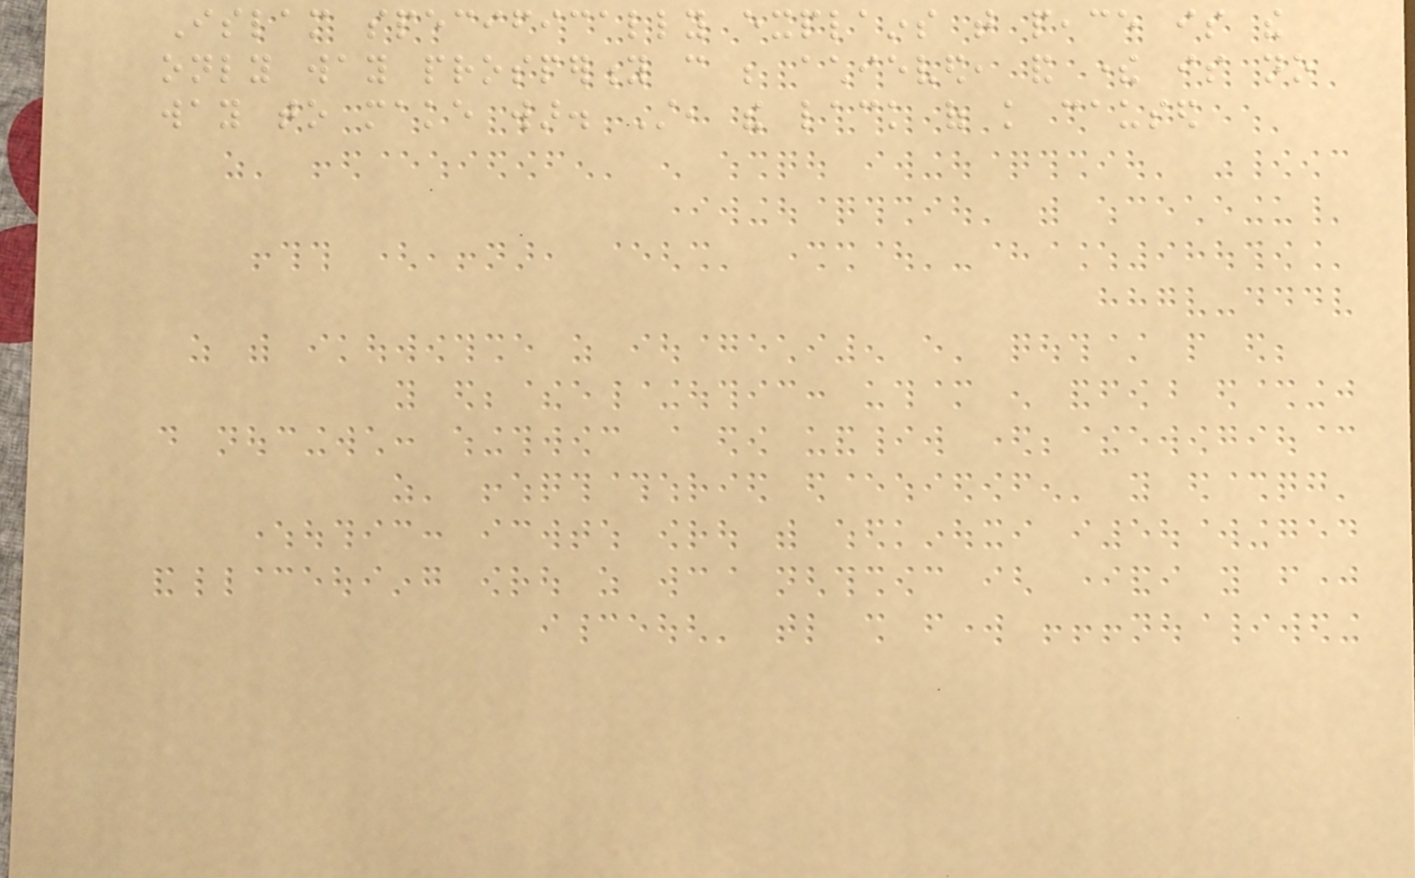Islam specifically explains that peace is the
only way prosperity can be achieved, and there is no
way to make war. Still, the lack of knowledge caused
